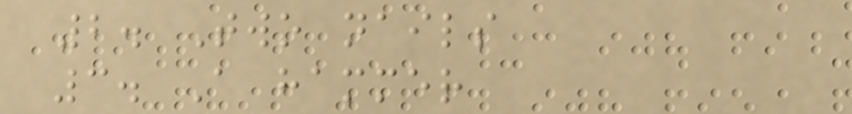2. Two nails
3. A hammer
